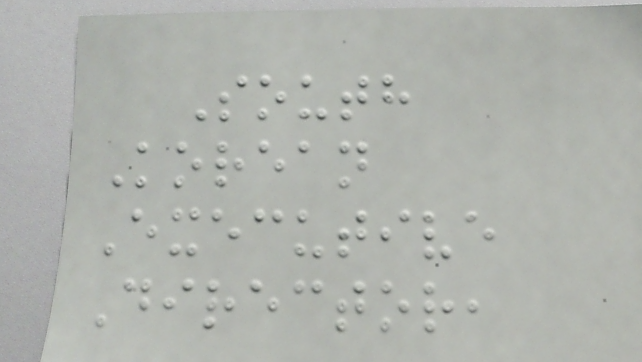South
Korean
Executive
Director,
